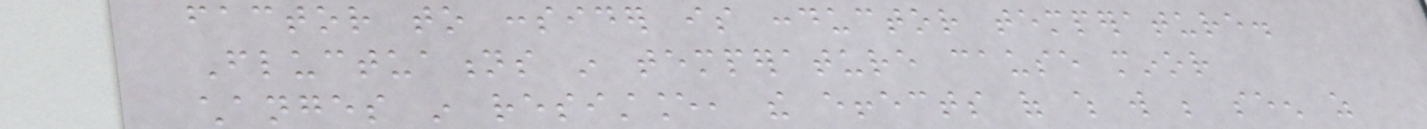factor to consider is conductor temperature.
Fluctuations in temperature cause minor
changes in resistance, the effects of which will be seen as
